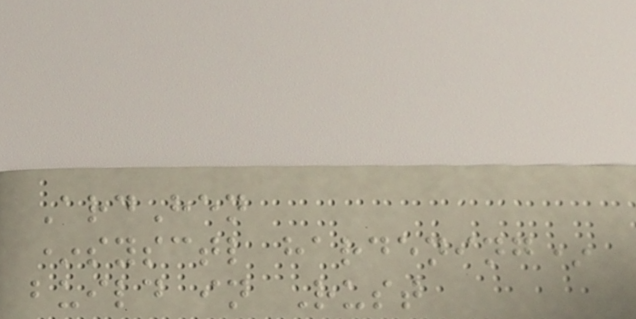ArdHen
*sysctl hardening*
build in Rust
